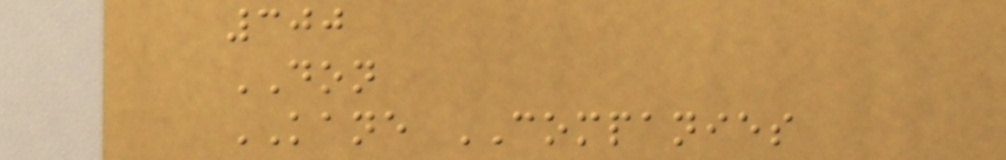300
DON
KANE COMPANIES
